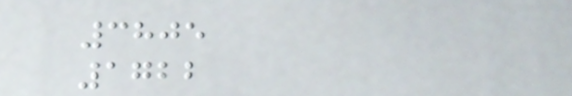3805
1722
